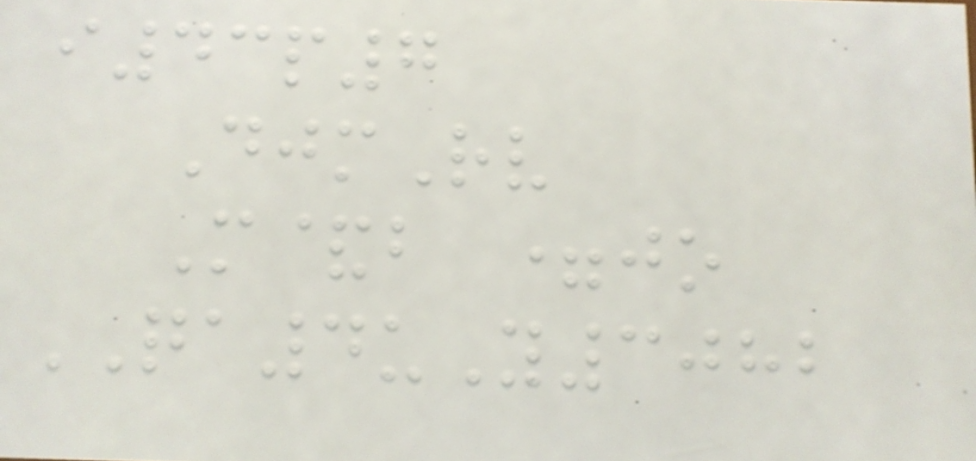i43p7
DjmRv
M&b =jo
QA4uY3082
